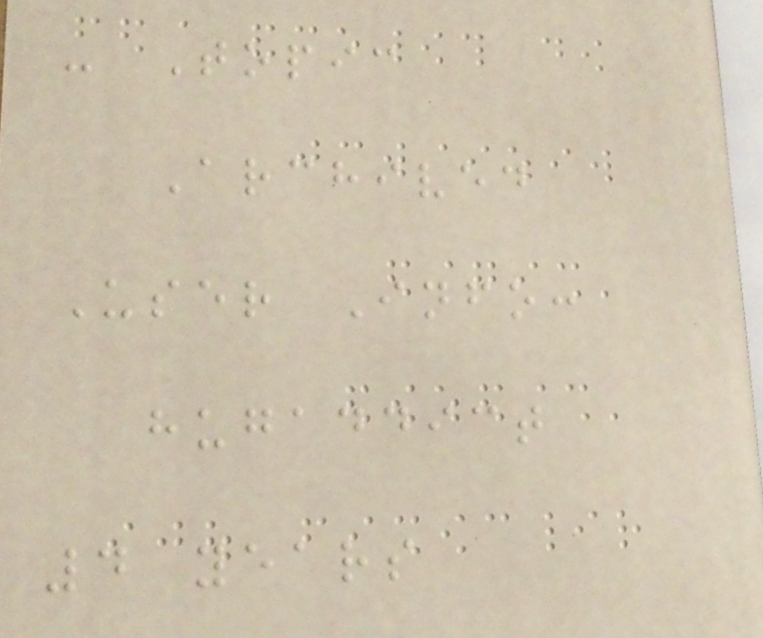- Topic
Archived
User Info:
hugaddict
4 years
